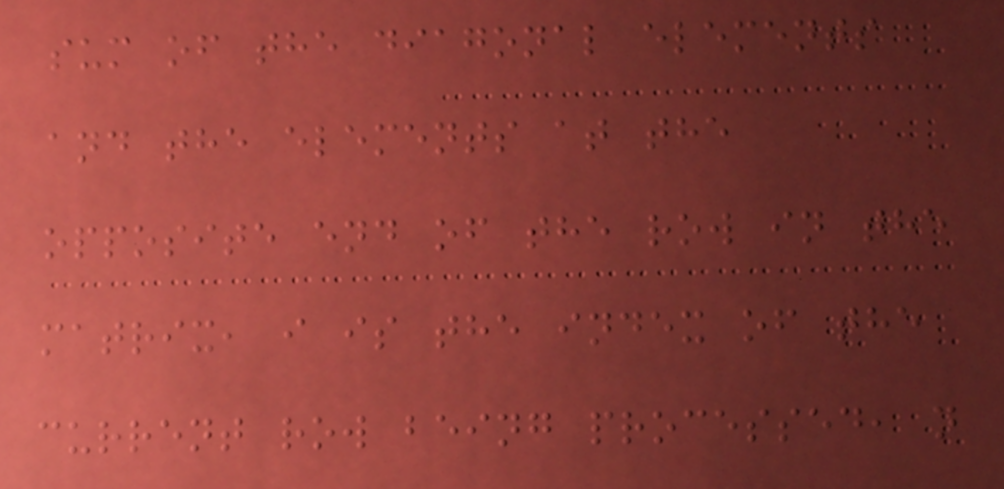sum of the diagonal elements
and the elements at the
opposite end of the row in the
matrix, i is the index of the
current row being processed, n
